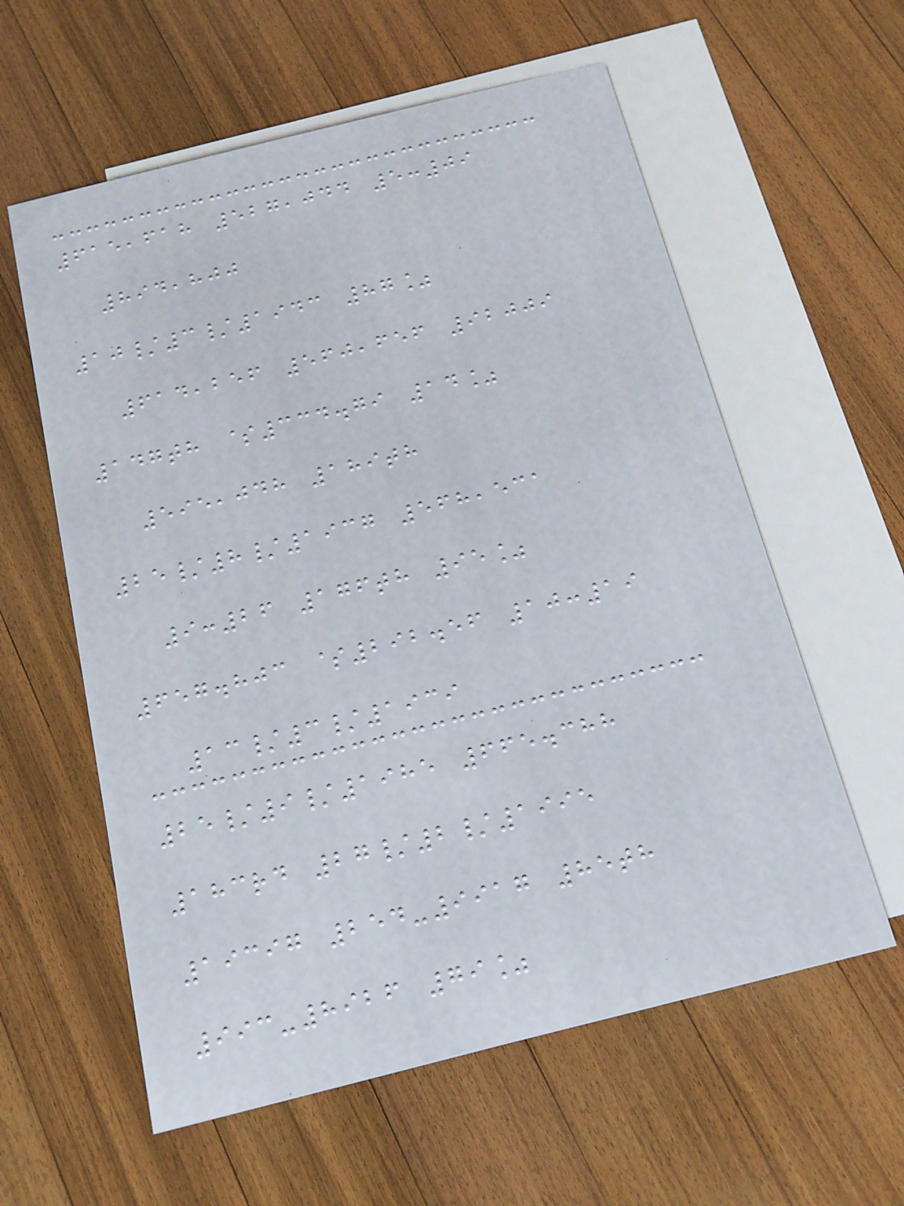615,618 527,044 5:09
894,800
10/3/1943 87%
614,256 560,656 92009
147th $334.79 14%
595,048 189th
25/8/1937 568,531
9:26 176th 95%
657.803 $292.56 10:19
13/3/1939
25/9/1985 665.388
183rd 27/2/1995
19397 254-9917 85th
993-8926 79%
